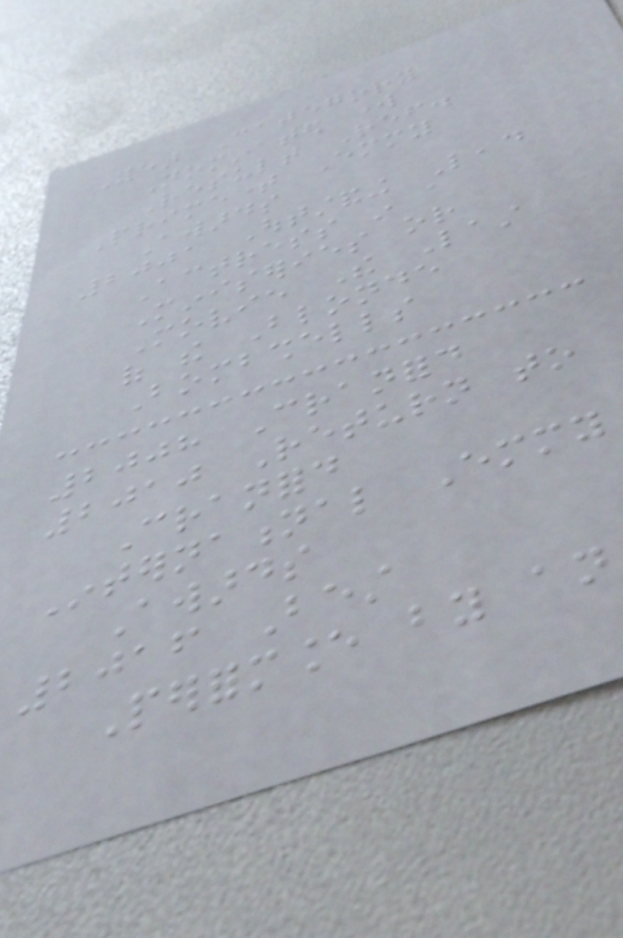Year Category
Nominated work
Result Ref.
Primetime Emmy
Awards
2001 Outstanding Lead
Actress in a
Miniseries or
Movie The Last
of the Blonde
Bombshells
2008 Cranford
2010 Return to
Cranford
International Emmy
Awards
2016 Best
Performance by an
